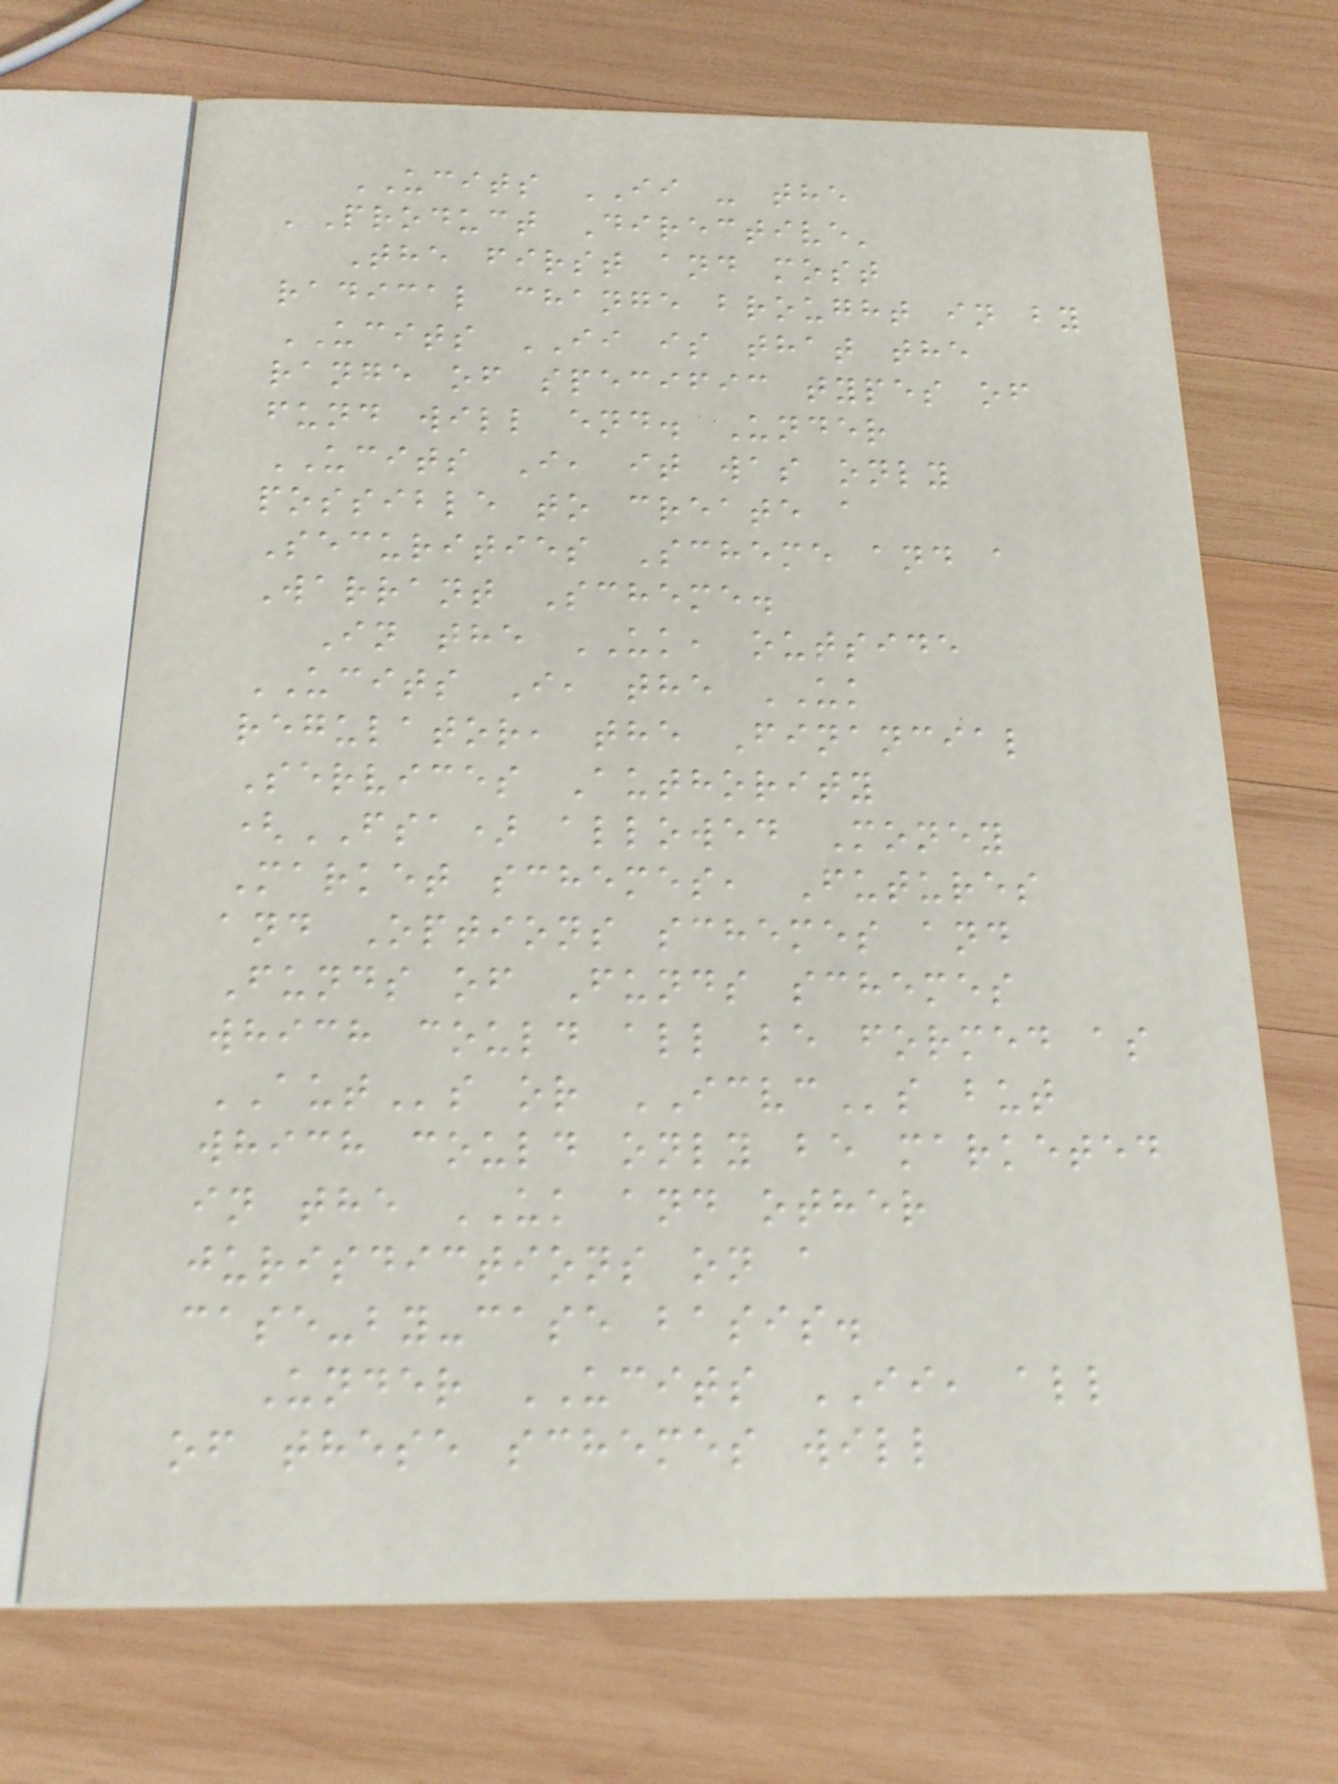UCITS II - the
'Product Directive'
The first and most
radical change brought in by
UCITS II is that the
range of specific types of
fund will end. Under
UCITS I, it was only
possible to create a
Securities Scheme and a
Warrant Scheme.
In the UK, outside
UCITS I, the UK
regulator, the Financial
Services Authority
(FSA) allowed Money
Market schemes, Futures
and Options schemes and
Funds of Funds schemes
which could all be formed as
AUTs or ICVCs but
which could only be marketed
in the UK and other
jurisdictions on a
case-by-case basis.
Under UCITS II, all
of these schemes will
